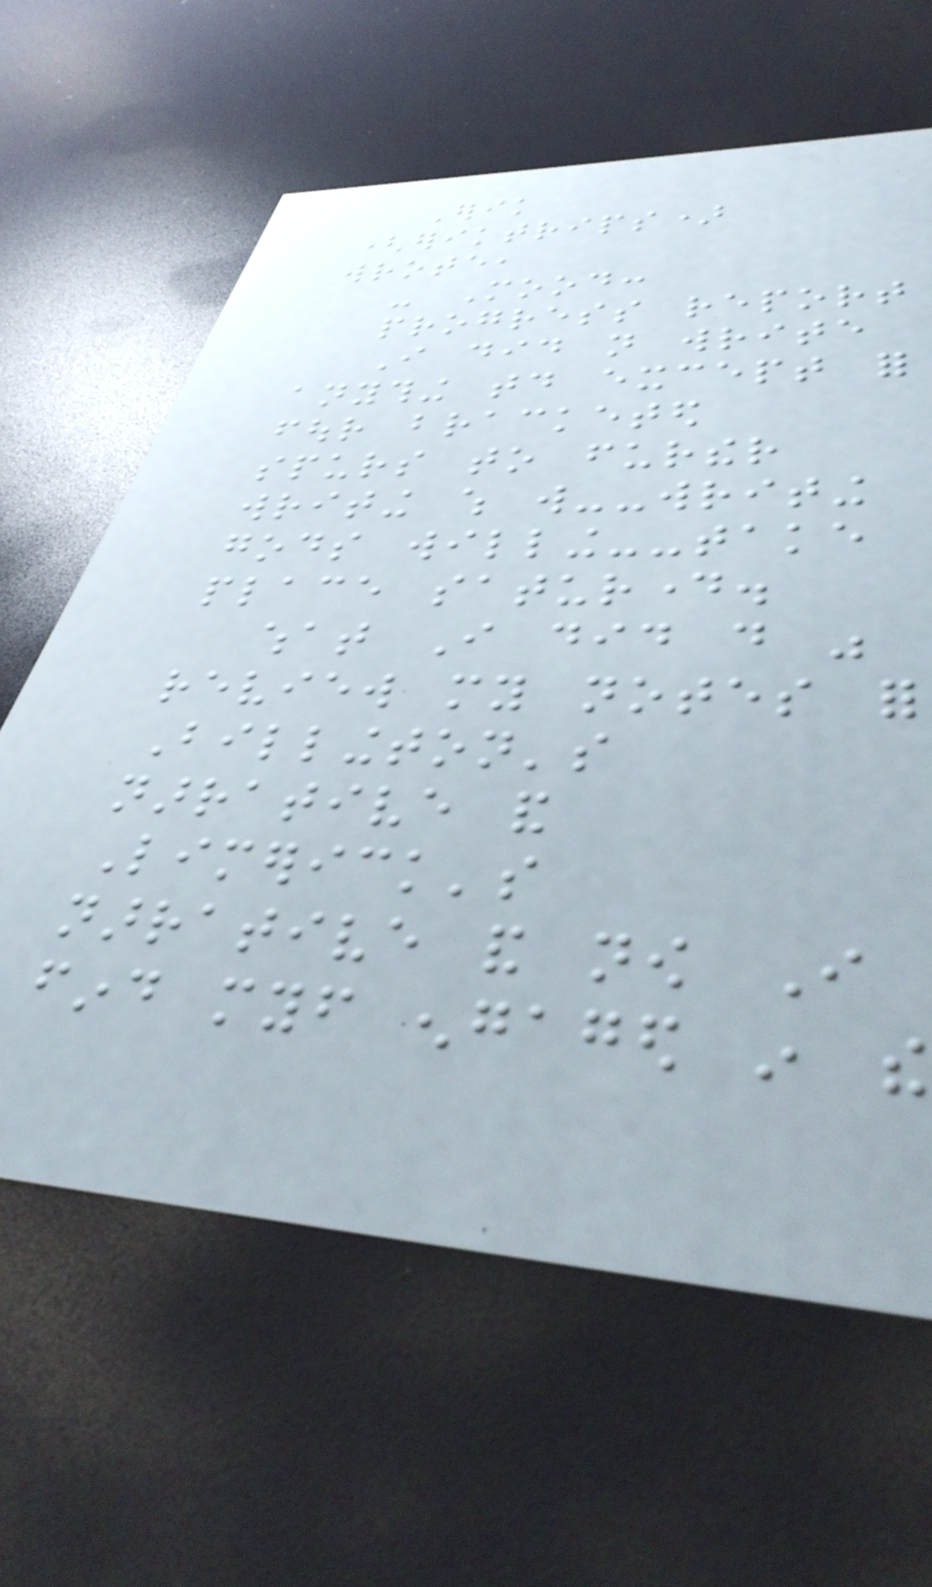Erik
(eriktrips)
wrote,
- Mood:
progress report
I did not write
anything today except for
four bracketed
spurs to further
writing which will--writing
gods willing--take
place saturday.
what I did do was
review my notes for
Billington's
narrative and
Limerick's
narrative and now I
find myself engaged in the
